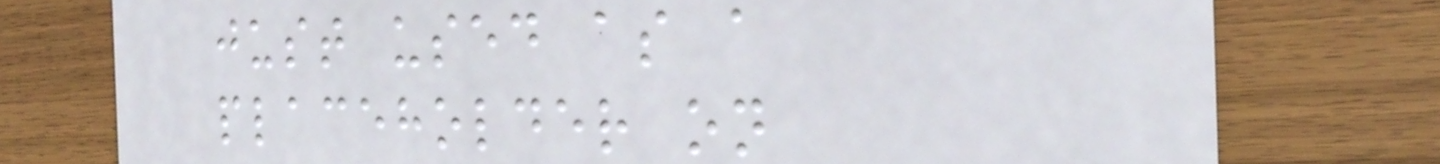just used as a
placeholder on
